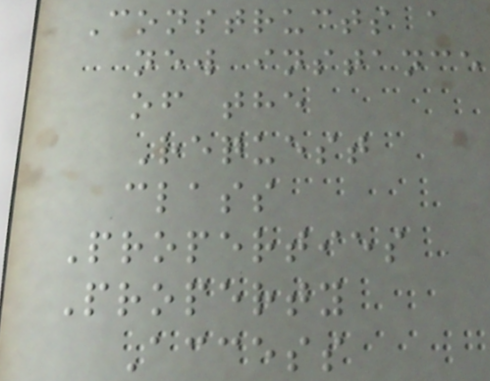Constructs a
new instance
of the
Request
class
Properties
Property
Access
